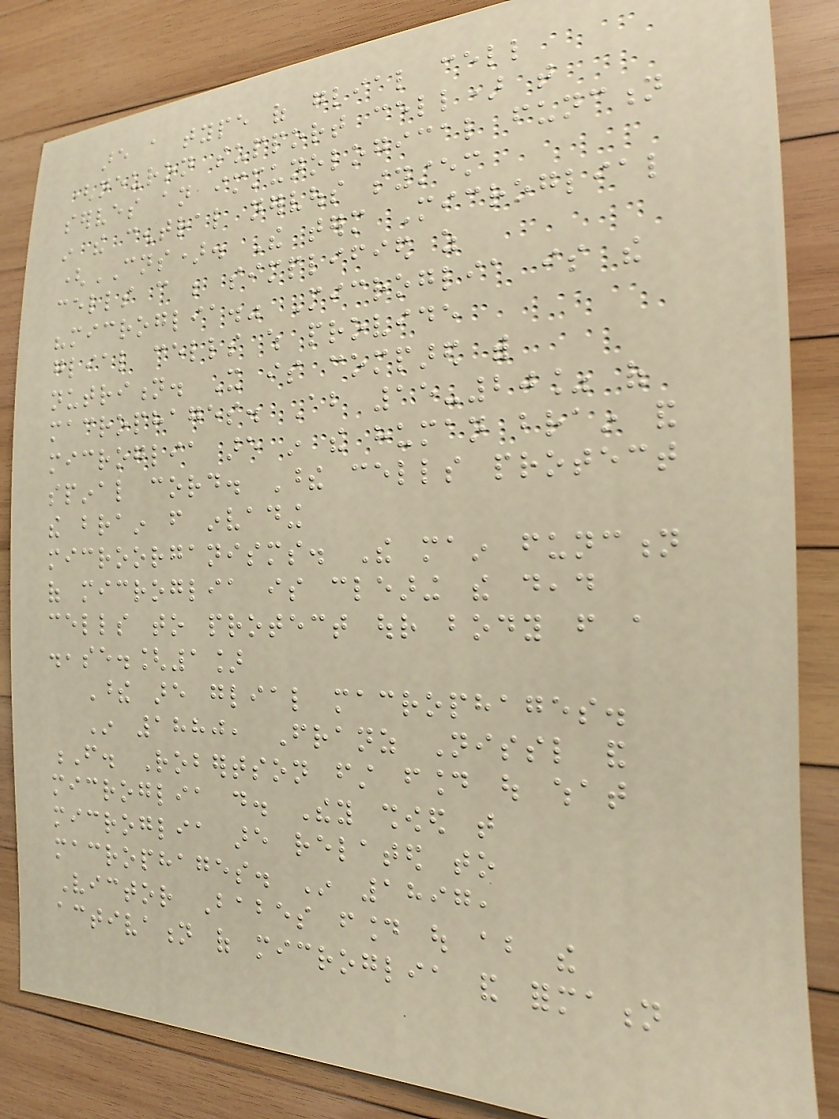are a type of glial cell
(neuron support cell) that
serves an immunological function
in the central nervous system
(CNS). The term Microglial
cells can be simplified as
"microglia." Microglia is the
glial cells which provide
nutrition. It is compared with
macrophages. About 15-20% of
microglia are in the human brain and
spinal cord. These cells protect
the brain from invading
microorganisms. The main function
of microglia is clearing the dead
cells to protect our body from a
disease.[1]
These are glial macrophages.
In 1880, Franz Nissl and
F. Robertson first found out what
microglia do. They showed that
microglia are related to
macrophages. In 1897,
Victor Babes found out about the
activation of microglia and formation
